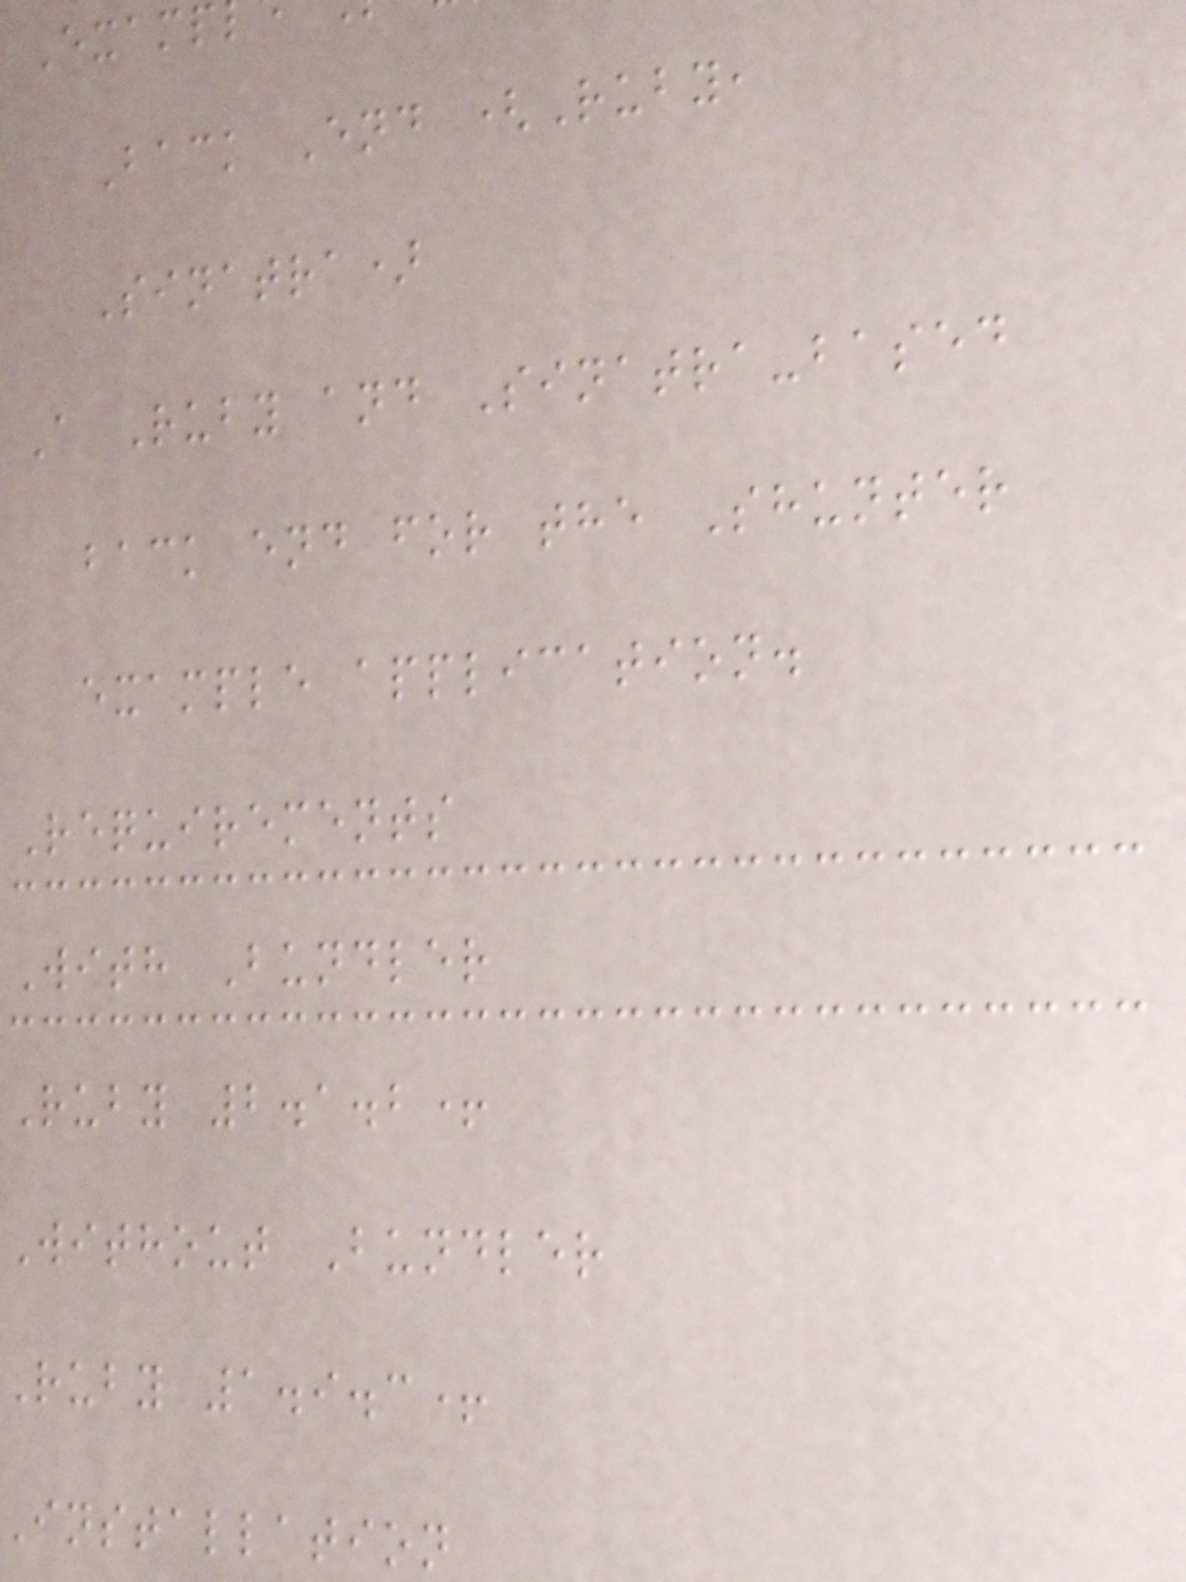Back End (Ruby,
Sinatra)
A Ruby and Sinatra-based
back end for the Shunter
example application.
Requirements
With Bundler
Ruby 2.1.2+
Without Bundler
Ruby 1.9.3+
Installation
